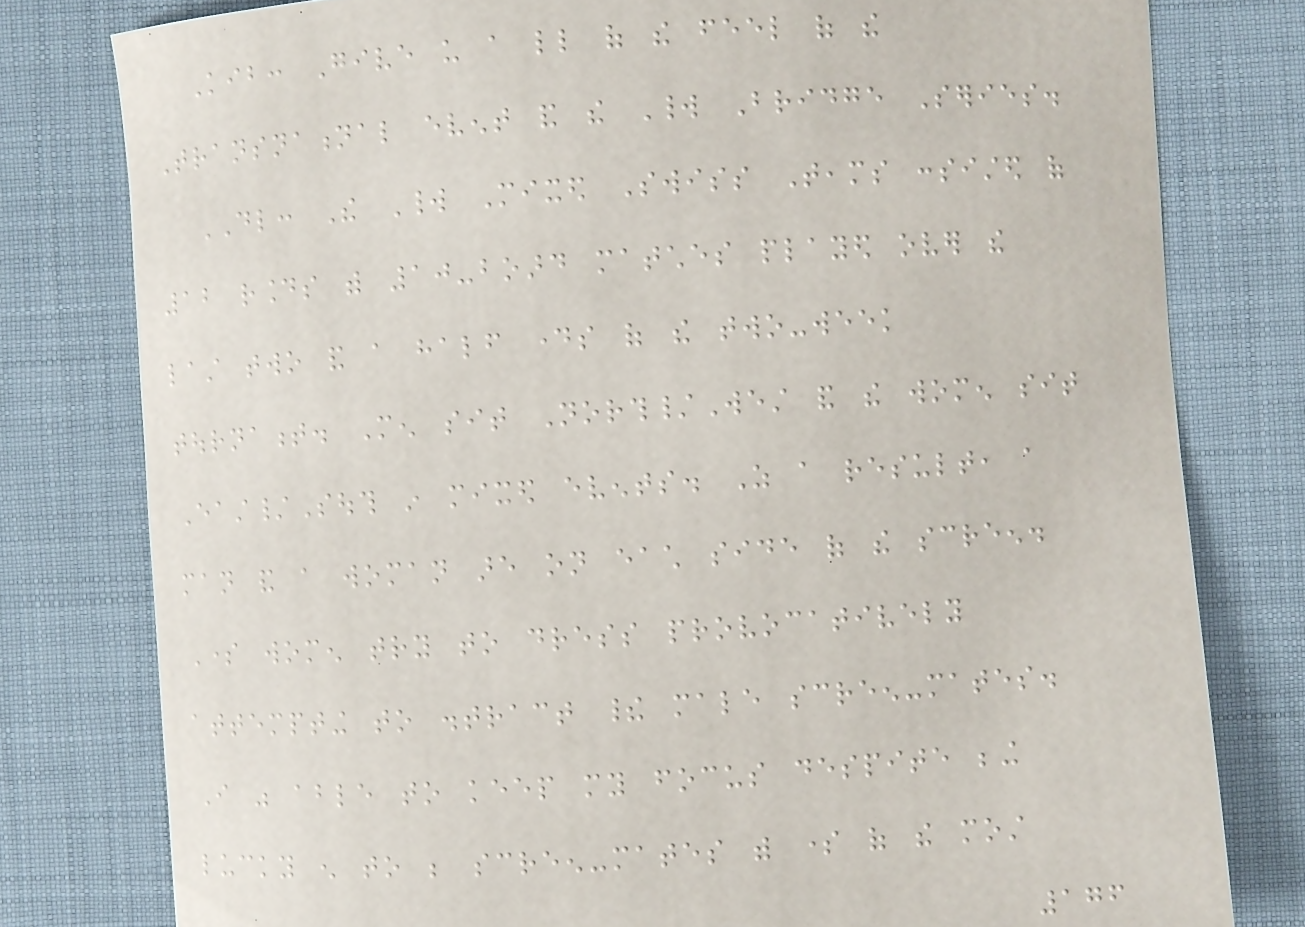Kib: Give us a little of the feel of the
Transnational event and the World Bridge Series.
DL: The World Mixed Swiss Teams consisted of
12 rounds with 10-board matches played over the
last two and a half days of the two-week
tournament. Men sit North/West and the women sit
East/South in mixed events. As a result, a
man and a woman are on each side of the screen.
Some women try to dress provocatively
attempting to distract their male screen-mates.
I was able to keep my focus despite being
lucky enough to be screen-mates with some of the most
176
